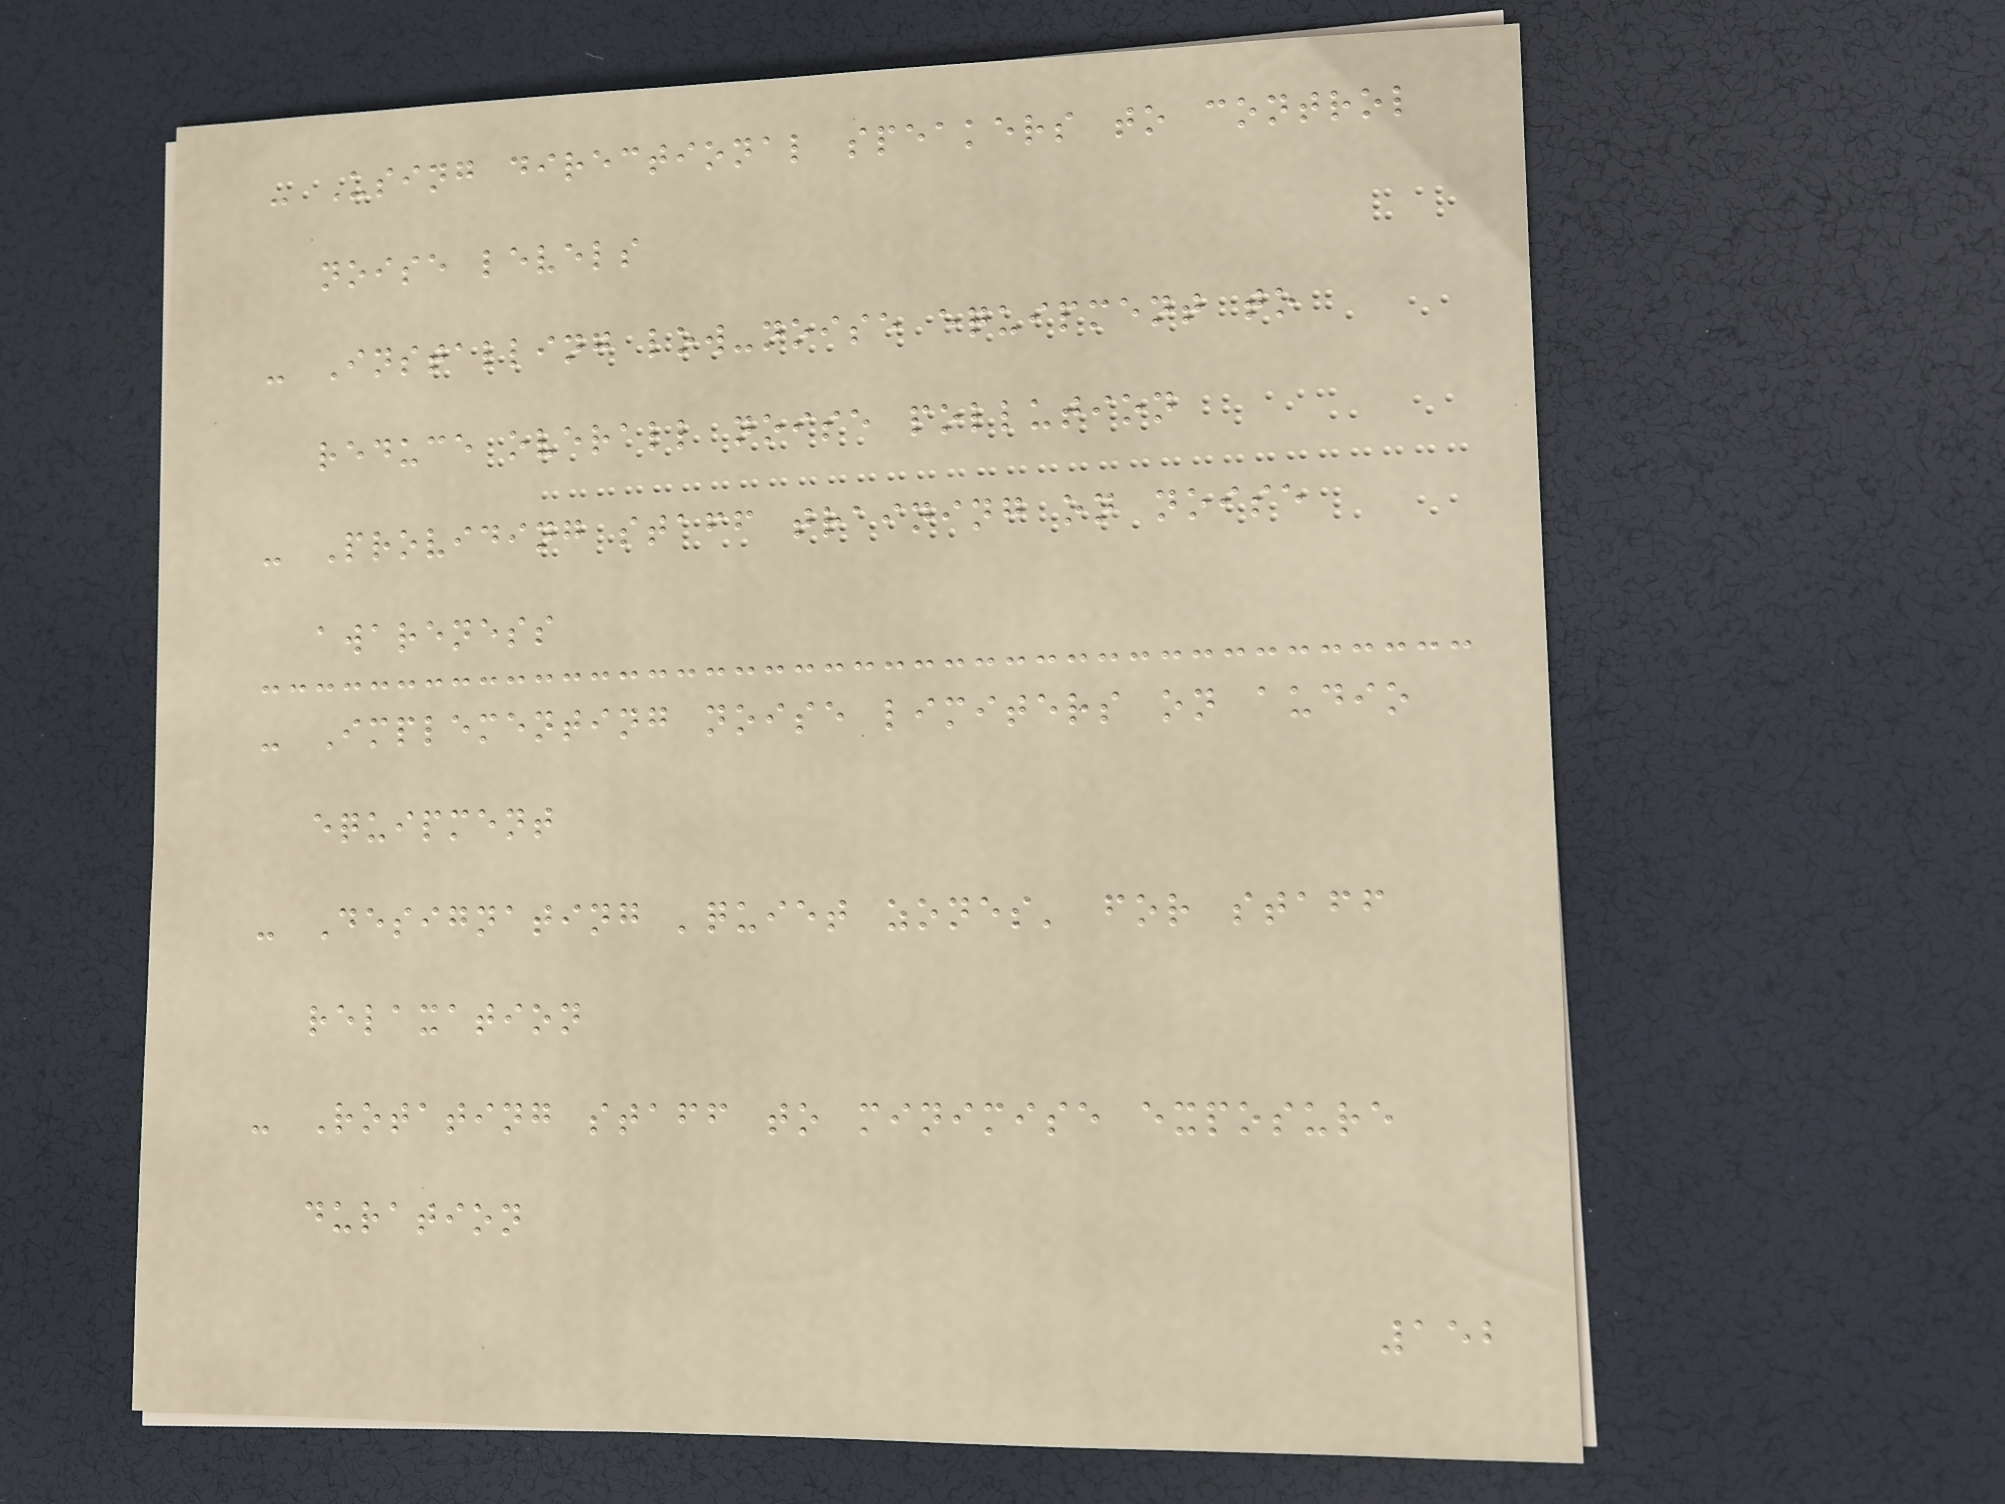- Using directional speakers to control
noise levels
- Installing low-noise equipment to
reduce overall noise pollution
- Providing staff training on noise
awareness
- Implementing noise limiters on audio
equipment
- Designating 'quiet zones' for staff
relaxation
- Rotating staff to minimise exposure
duration
152
